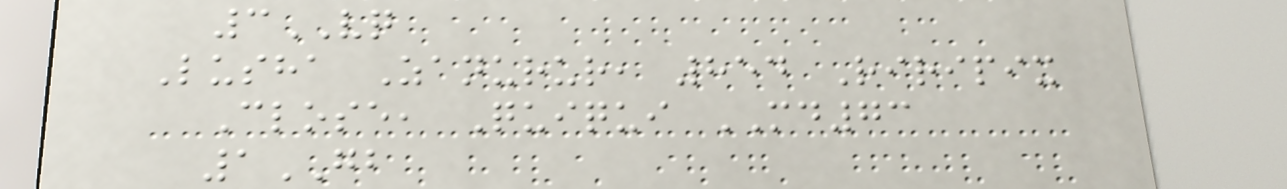3VQ
Lusha Zanurur, 854 Riripix
Close, Quiqui MD73
1GB
